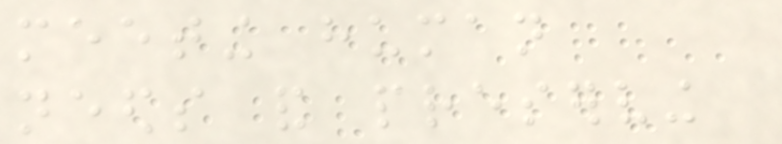meeting human
needs and preserving
